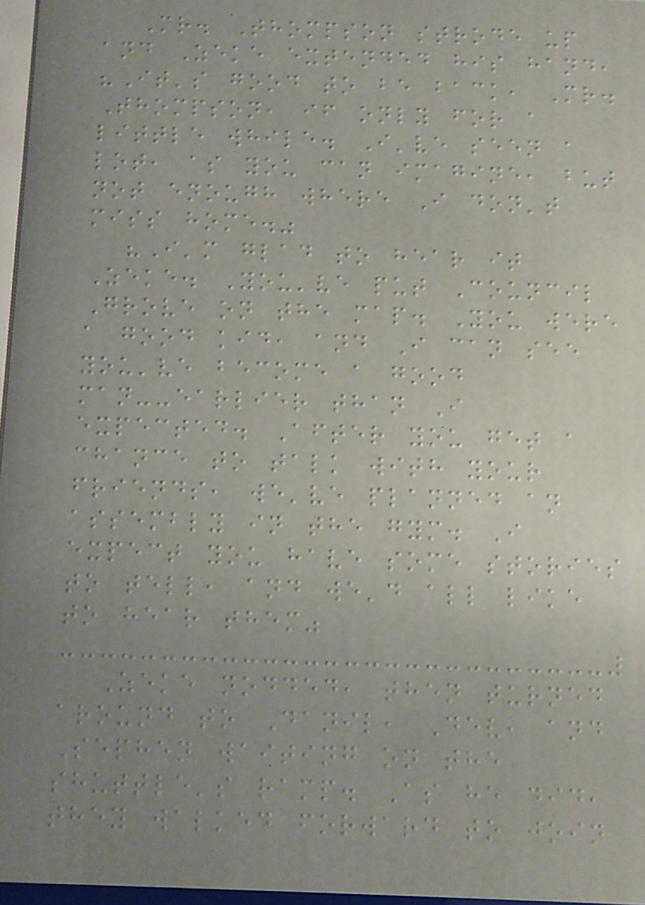Mr. Thompson strode up
and Zeke extended his hand,
"It's good to be back, Mr.
Thompson, if only for a
little while. I've seen a
lot, as you can imagine, but
not enough where I don't
miss home."
"I'm glad to hear it
Zeke. You've put Council
Grove on the map. You were
a good kid, and I can see
you've become a good
man--earlier than I
expected. After you get a
chance to talk with your
friends, we've planned an
assembly in the gym. I
expect you have some stories
to tell, and we'd all like
to hear them"
Zeke nodded, then turned
around to Danil, Dev, and
Sephen waiting on the
shuttle's ramp. As he did,
they walked forward to join
